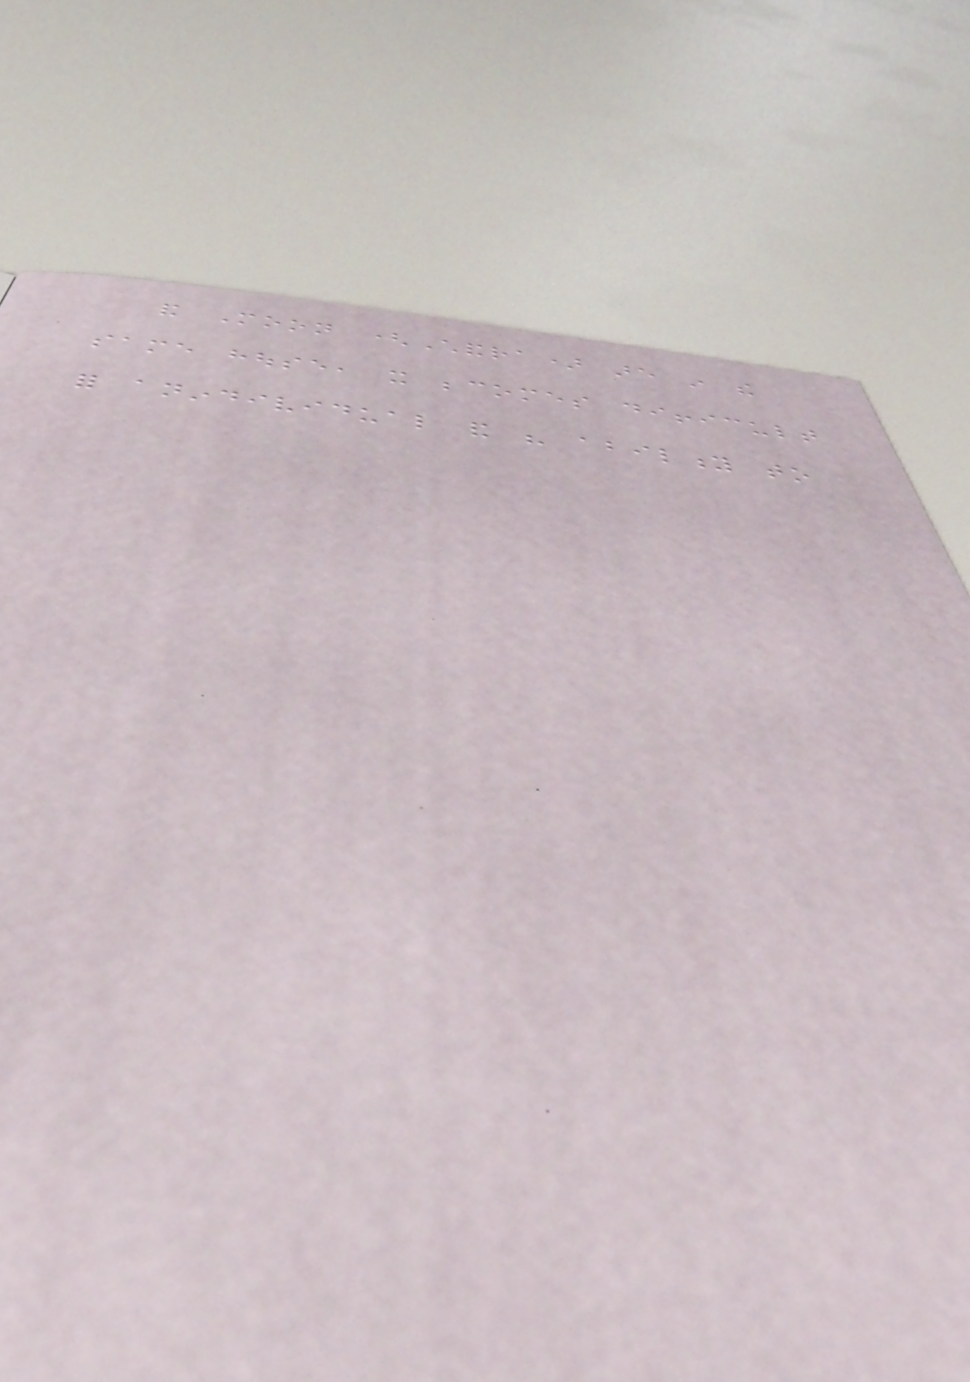and Moon (Chandra) are in the
same house, it becomes difficult
for anindividual and his ability to
